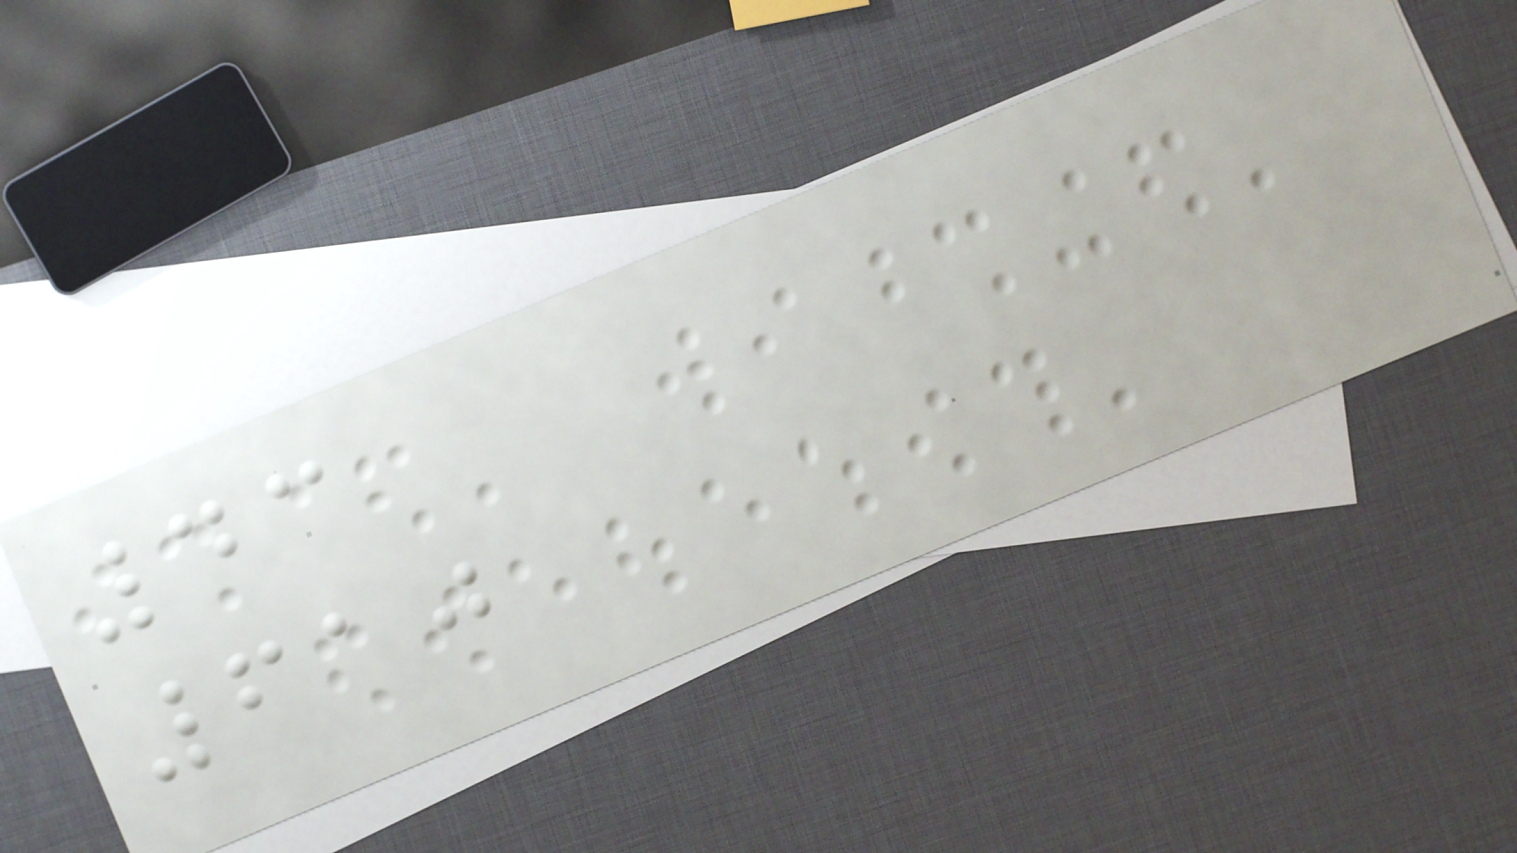43
610
